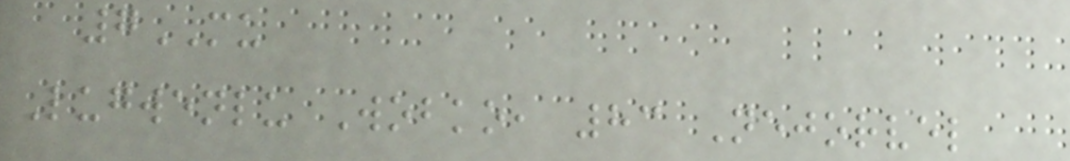7MU
Lugwenlu Wobko, 83 Nejorvel
